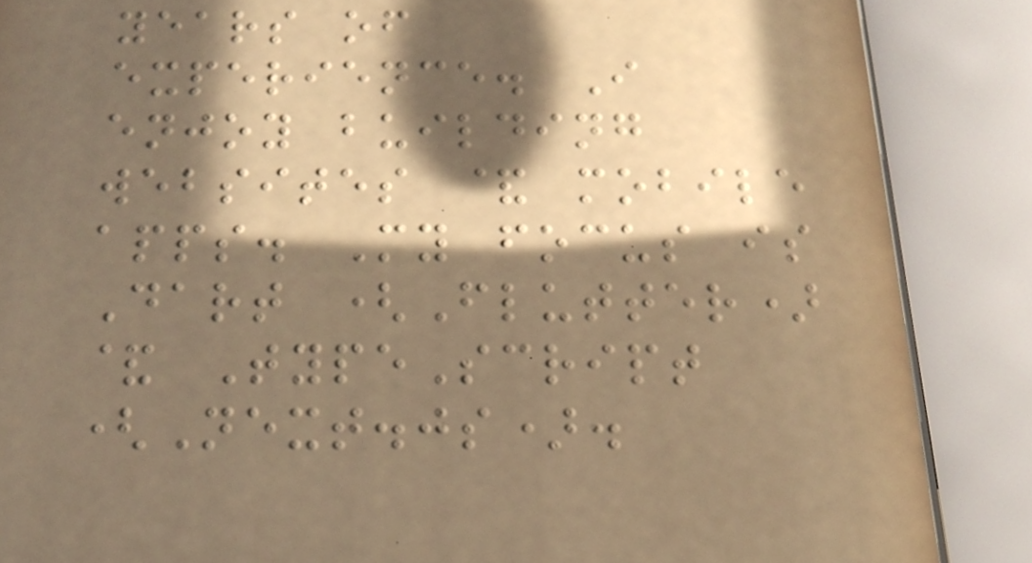years of
experience. I
enjoy building
websites & mobile
apps. My focus is
Dart (Flutter)
& TypeScript
(Next.js).
